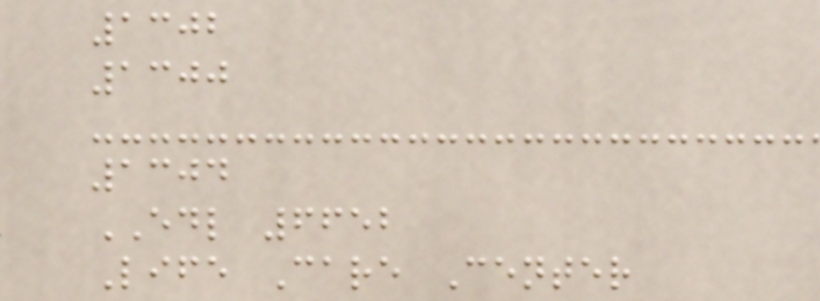1302
1300
1304
EDL 6652
Life Care Center
